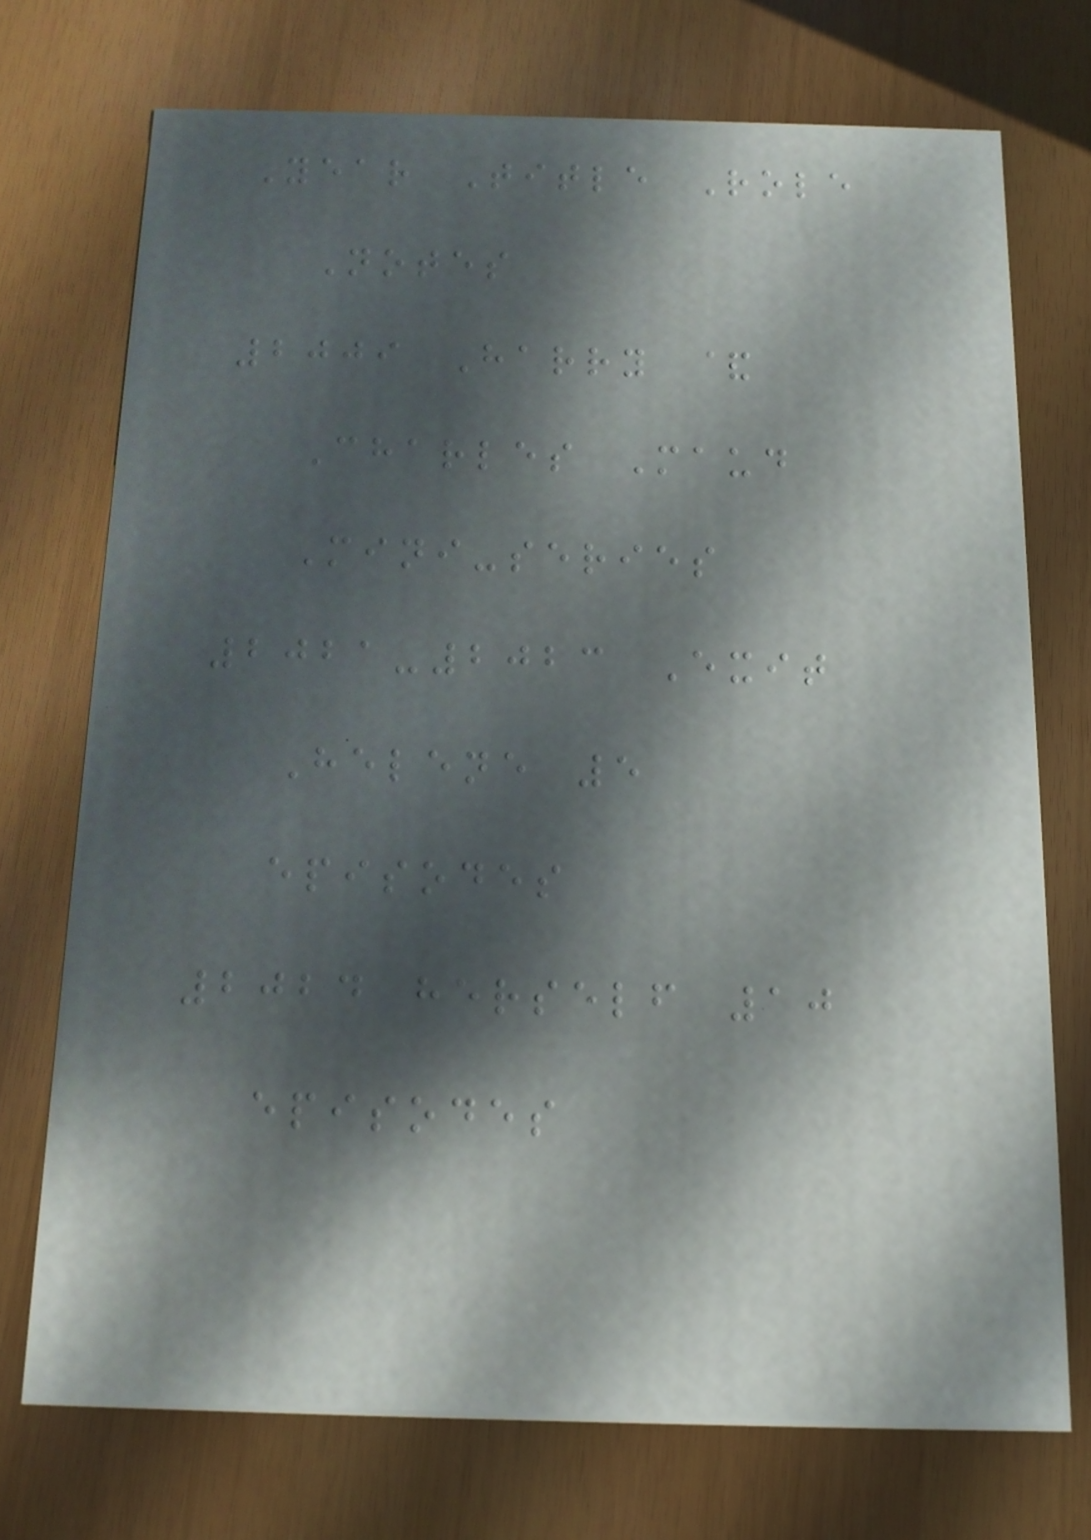Year Title Role
Notes
2009 Harry &
Charles Maud
Mini-series
2021-2023 Exit
Helene 5
episodes
2024 herself 10
episodes
